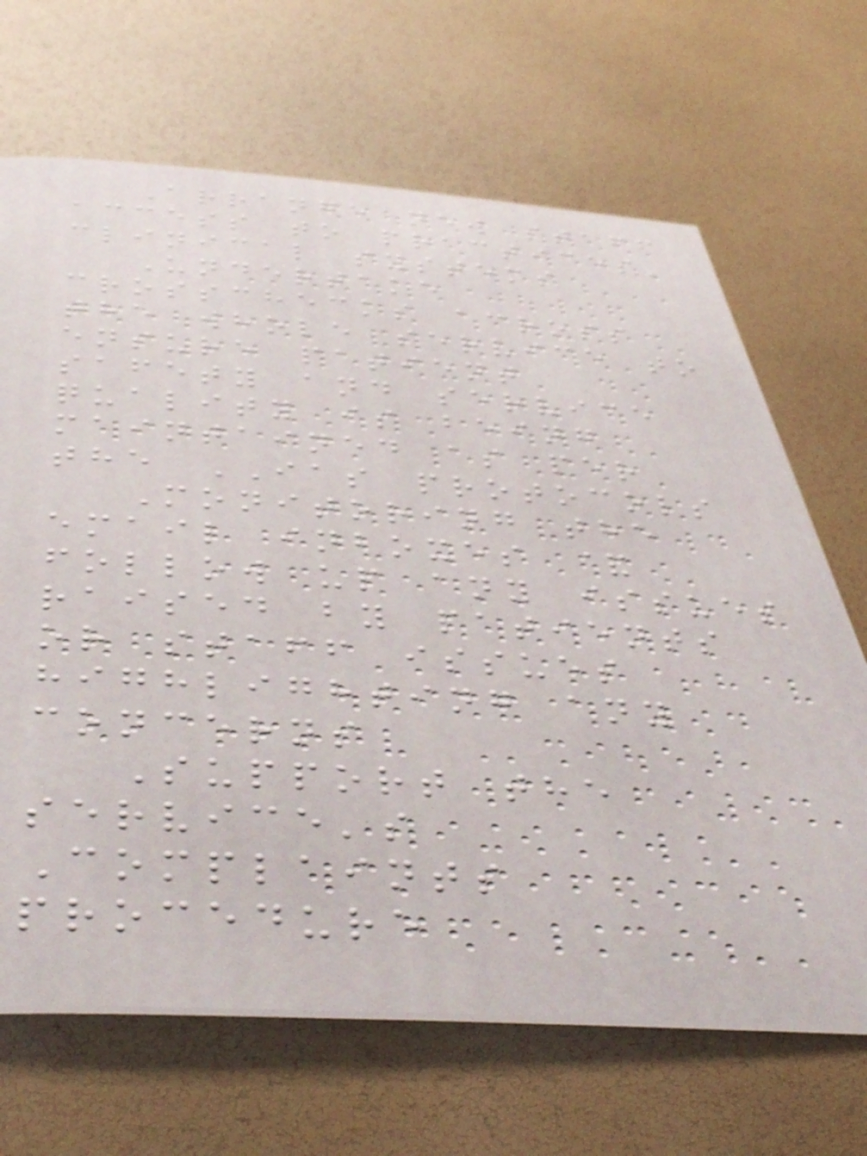Arrange new staff
access to practices'
clinical systems
Undertake
crosschecks across
the whole service to
ensure patient
safety and service
quality is being
maintained as per
the IAS protocols
Monitoring the
email inboxes &
follow up any issues
raised by patients
or staff issues
highlighting any
concerns
Support the
service's
Complaints
procedure
